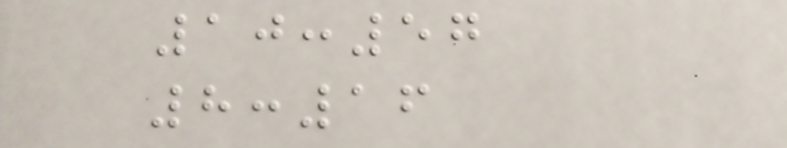10:57
8:16
